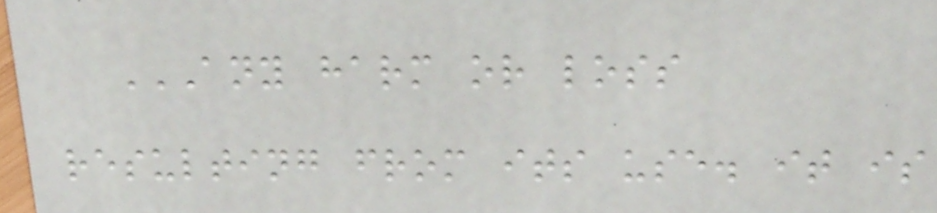ANY HARM OR LOSS
RESULTING FROM ITS USE. IT IS
